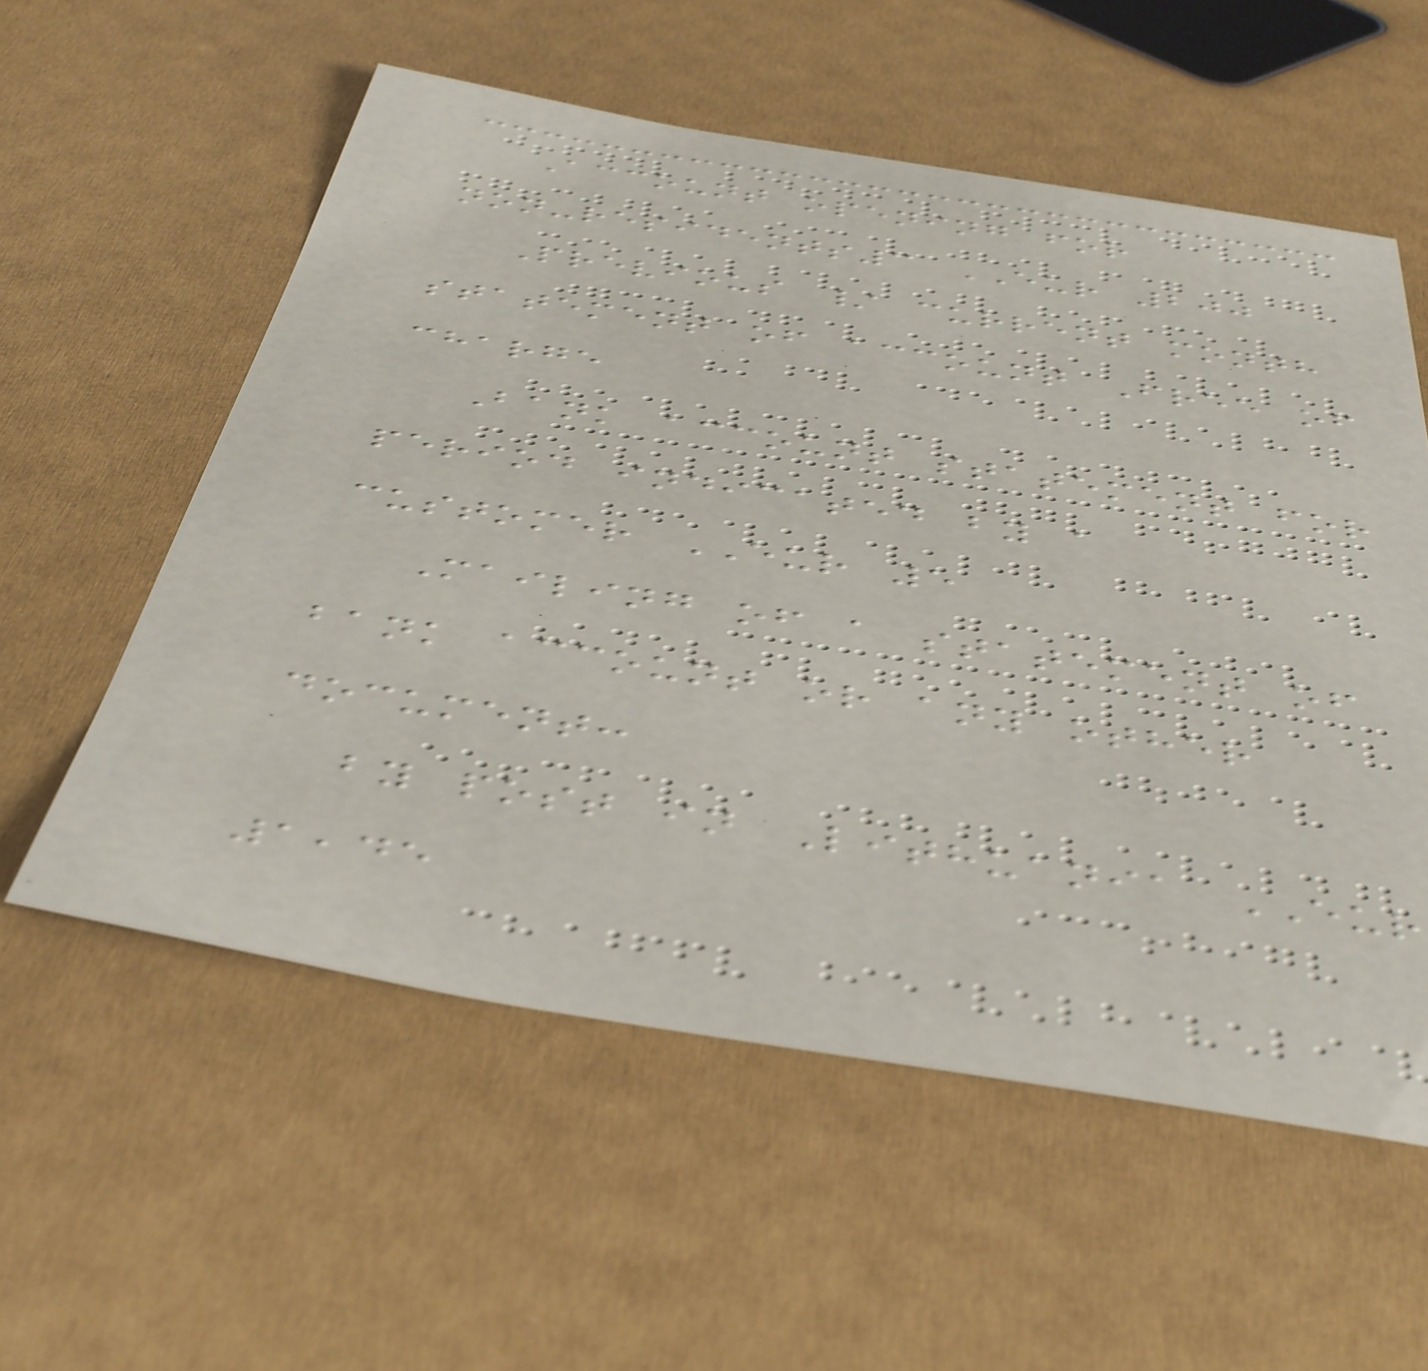Account opening for
non-residents3 EUR 200
Previous / current month
statement of account Free of
charge
Bank account statement for
period indicated by a
customer EUR 5
Mailing of a statement of
bank account or any other
document:
by post in Lithuania EUR
1,45
